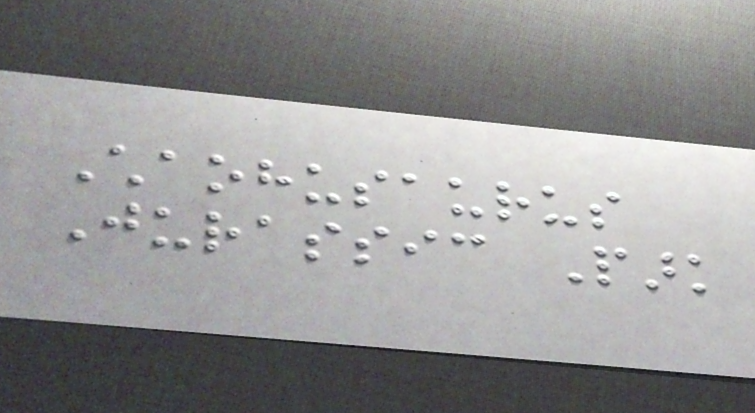Chaohusaurus
Jurassic Park
